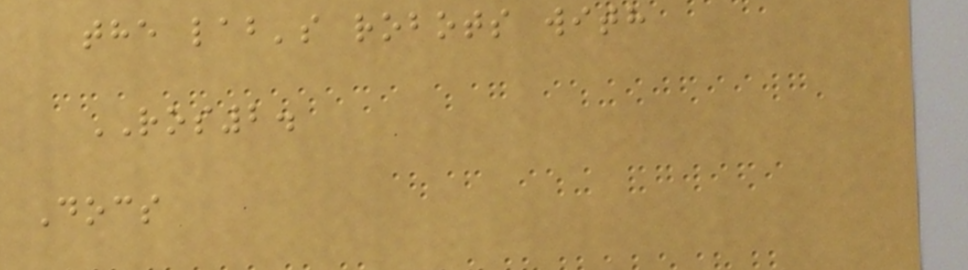the lab's robots with
ROS2.
Docs
